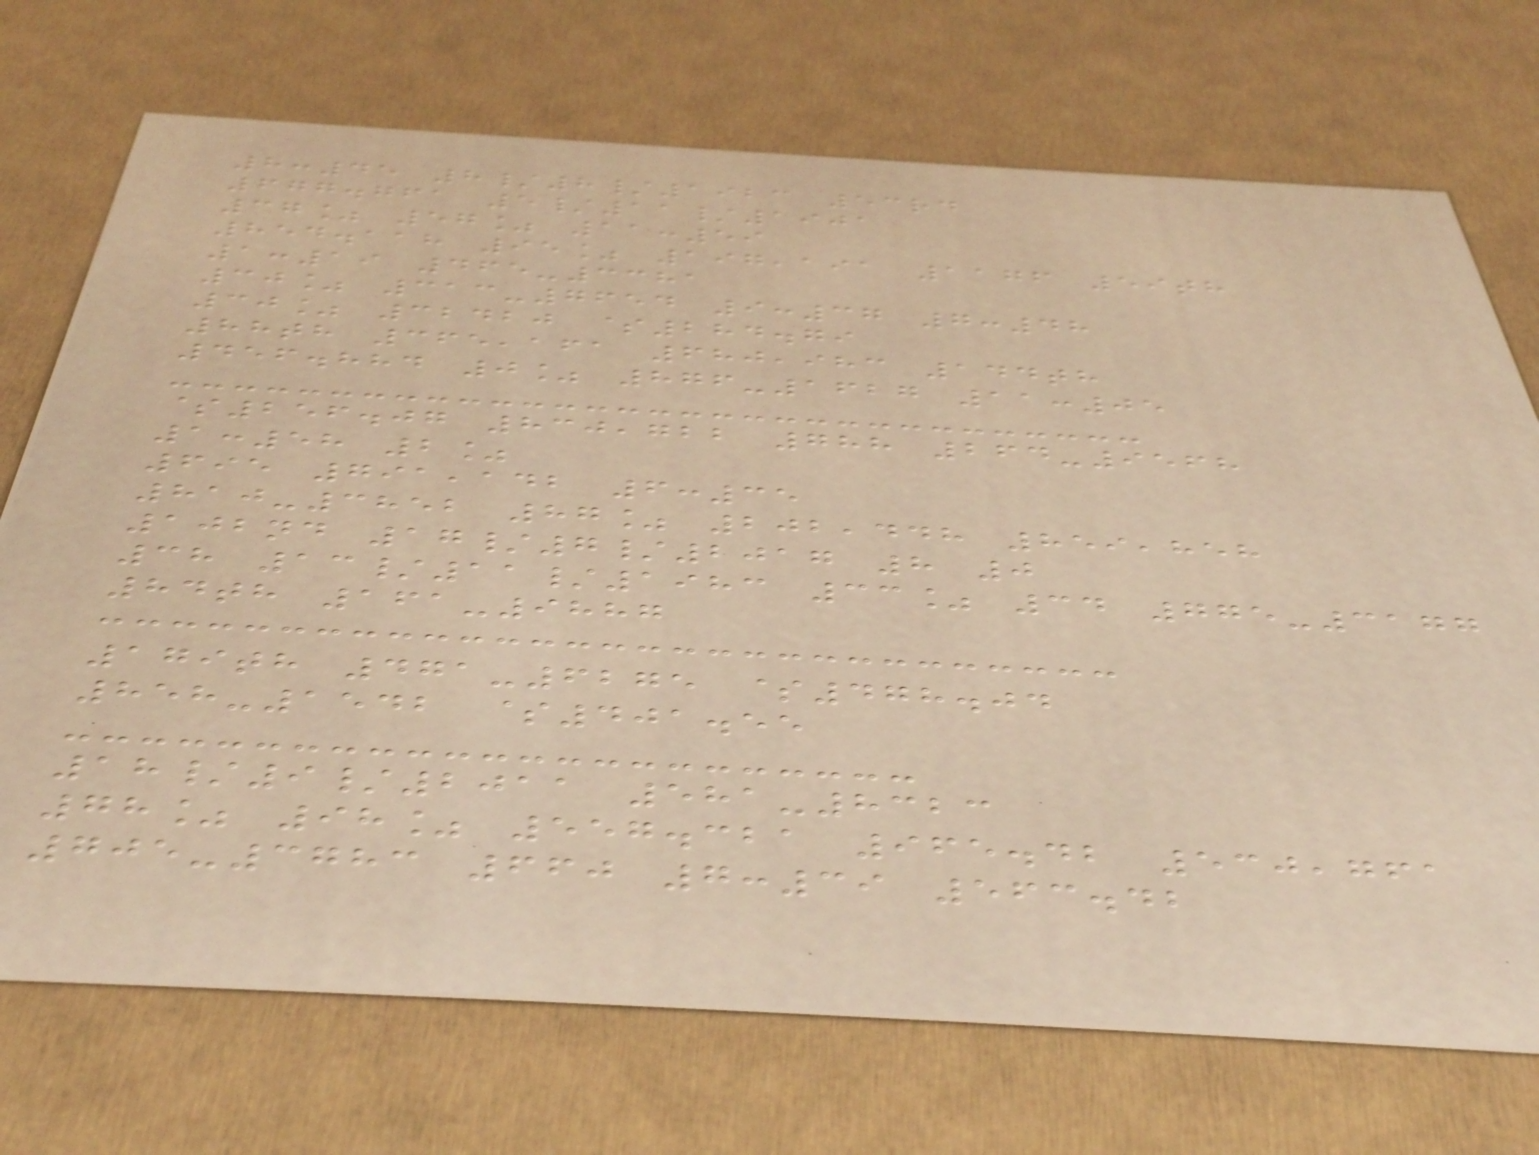8:45 8/8/1923 53rd
677.761 5/11/1901
37% 57% 11:59
854.118 95% 197,191 1176 59th
1:19 465-3381
30% 313-7654 9:37 7:48
30% 32420 $284.79
88th 365,161 680,983 144th
456.884 0% 876-1627 11:05
$256.07 830,722 788 264-9568
1:58 2%
695 791,142 6:35
810-3852 87% 202,448 859,858
102nd 17/7/2017 8 0
38 13/11/1983 33% 34 775-3177
84th 161-9887
179th 471-6275 $478.04
858-1542 $401.55
18/9/2011 581-8323
78% 98% 557.321 965.42 530,761
705-3783 660 7:39 563.42
